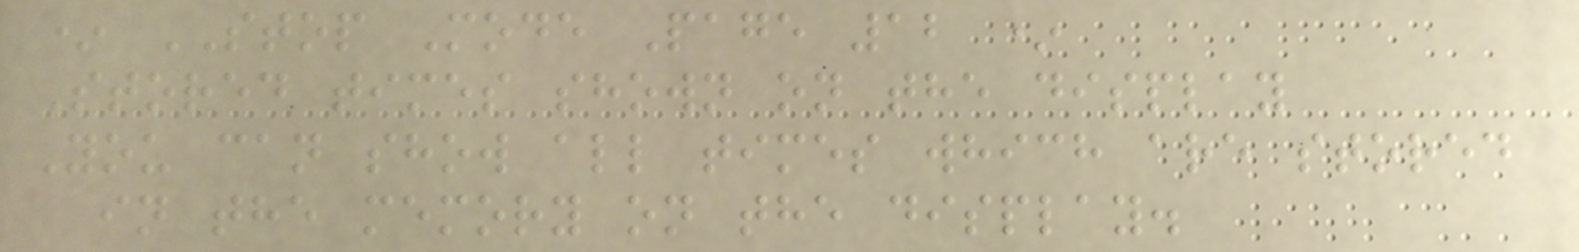* STOP Mode Page 12 *
Stored times shown on the display
You can show all times which are stored
in the memory on the display.
